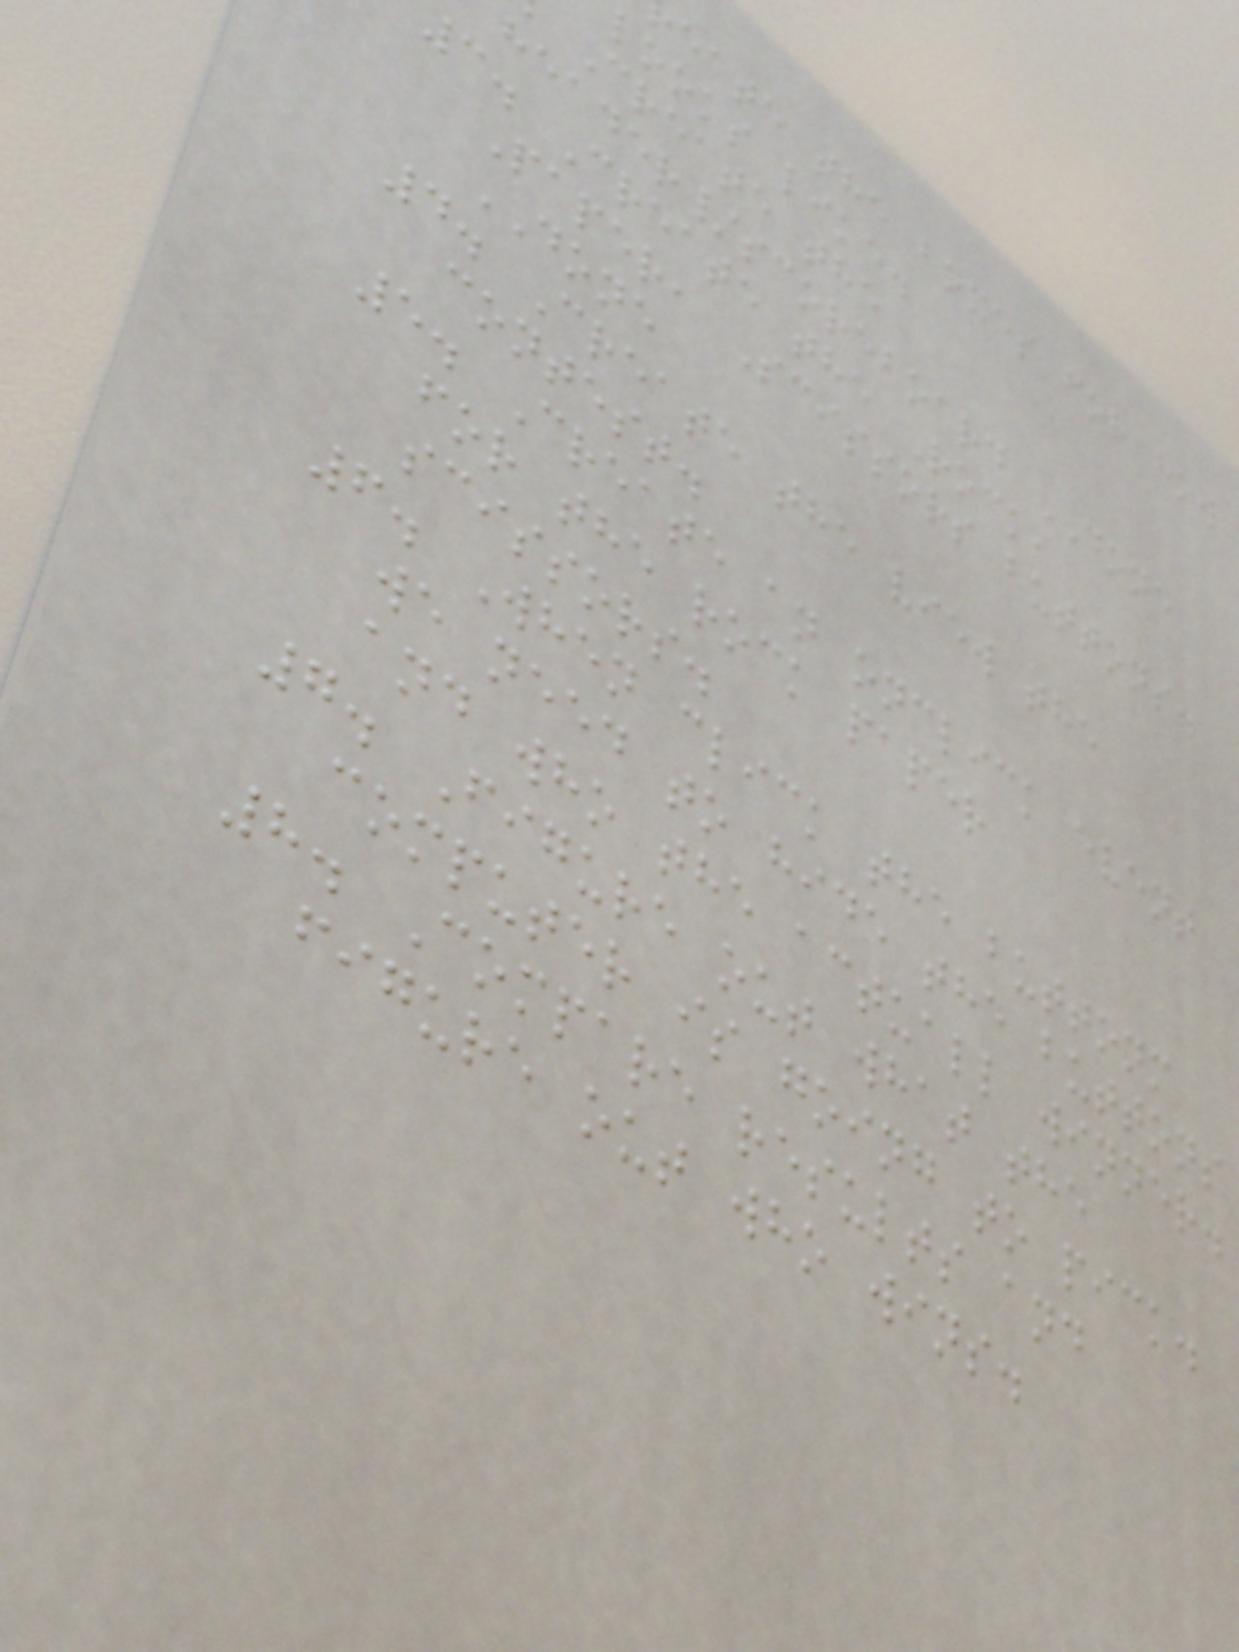eate the boxes for how
looks like.
Create the
header/scoreboard DONE
3. Create the Rock,
Paper, Scissors buttons.
DONE
4. Create the view the
contest.
5. Create an onclick event
for the rock paper
scissors.
6. When click the buttonm
we need to hide the buttons
and who the actuall winner.
7. Figure out what the
computer is going to pick.
8. Compare results and
figure out who wins.
